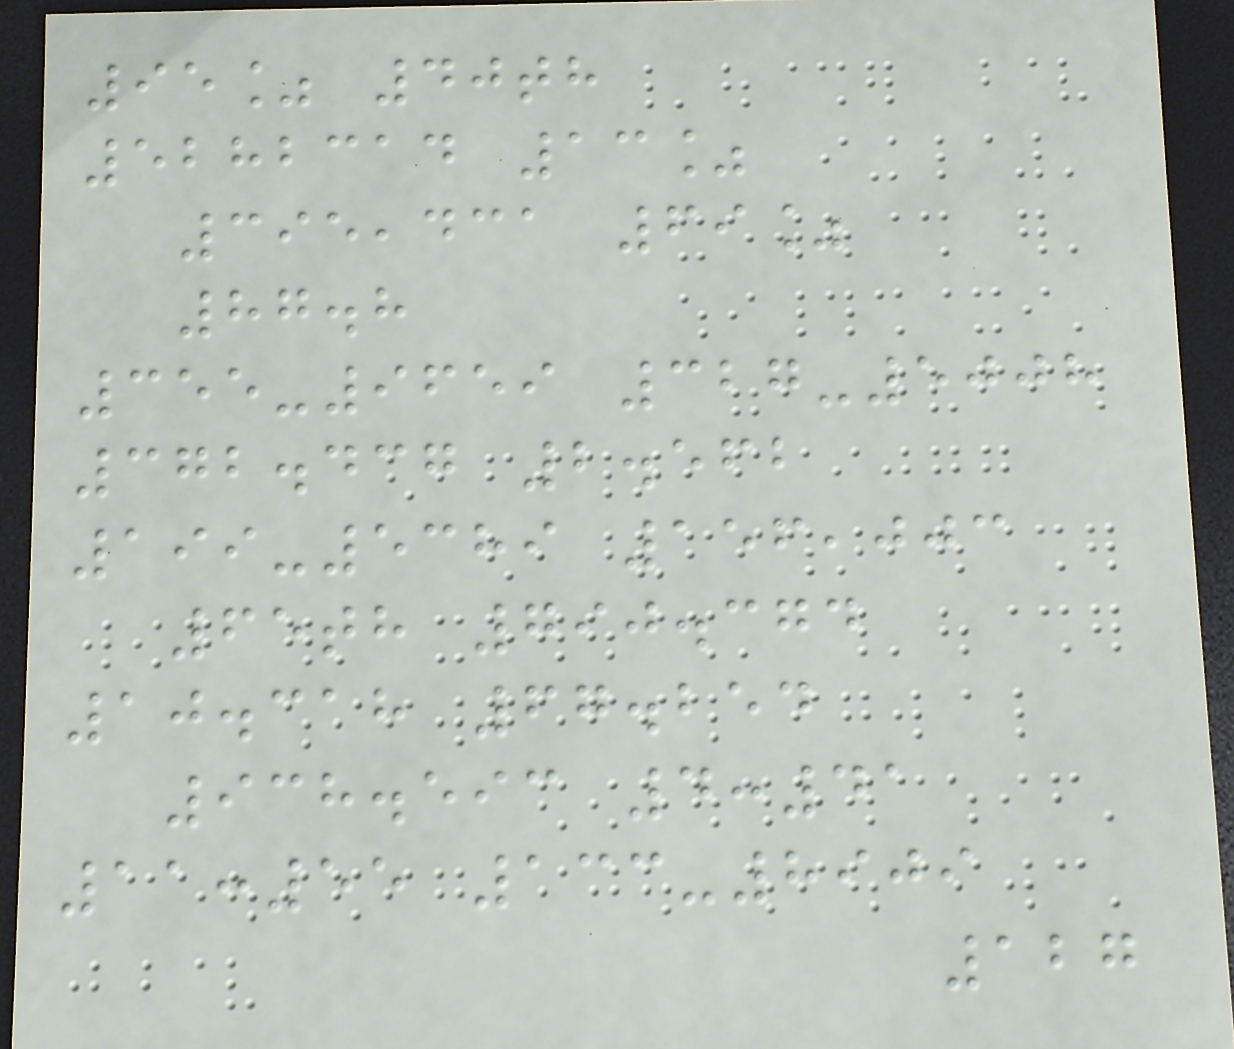95% 40th
5282314 13%
395,431 69%
87.8
355-9659 327-5008
372.437 2.562
199-5389 156,003
65th 790.374
10.318 67.254
938.593 4:41
11:55 133-8909
127
